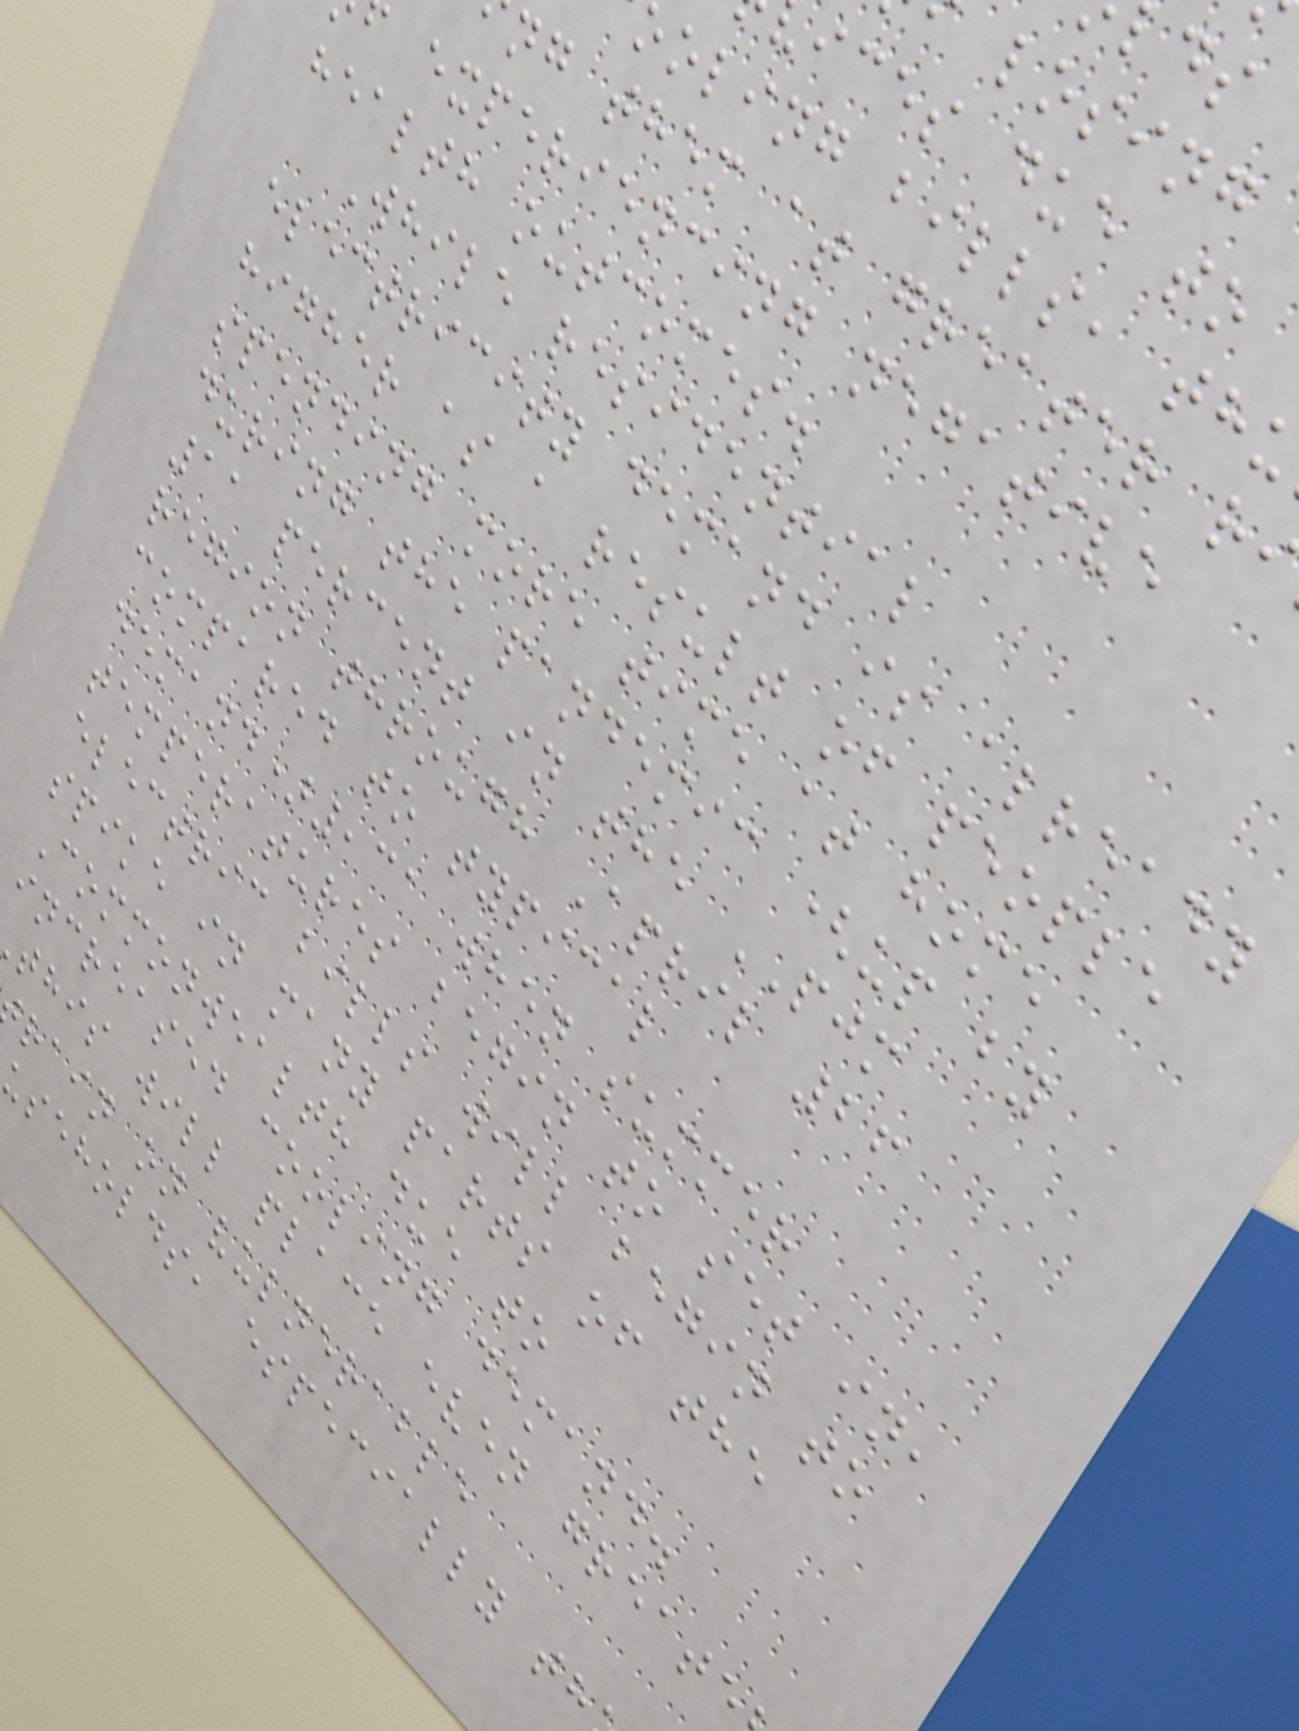losing
ices due to
ooling bills, th
ng them at greater r
experiencing negative
health outcomes.
While residential
electricity demand is already
higher as a result of people
spending more time at home
during the pandemic (up by
11 percent in the PJM
region through April 26
compared to typical
demand),31 when summer
temperatures begin to set in,
electric bills will begin to
spike in many parts of the
Commonwealth due to
increased cooling demand.
this will place even greate
rain on vulnerable
useholds, especially th
